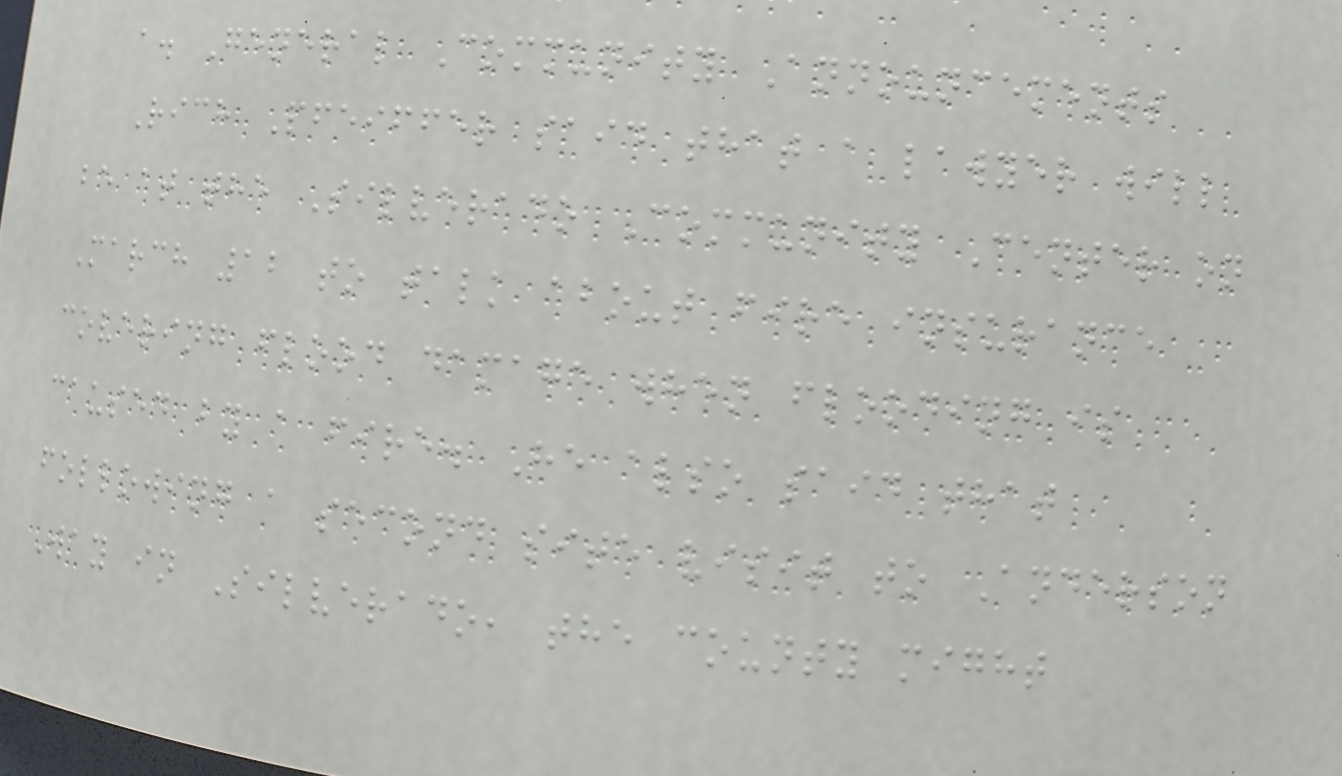a. General Community Announcements
Rich Pfeiffer said that a lawyer will
be at the Silverado Community Center on
March 12 to talk about fire insurance
covering flood damage when flooding is
caused by a fire. He also said that
following a second site visit to Anderson
Way in Silverado, the county might
